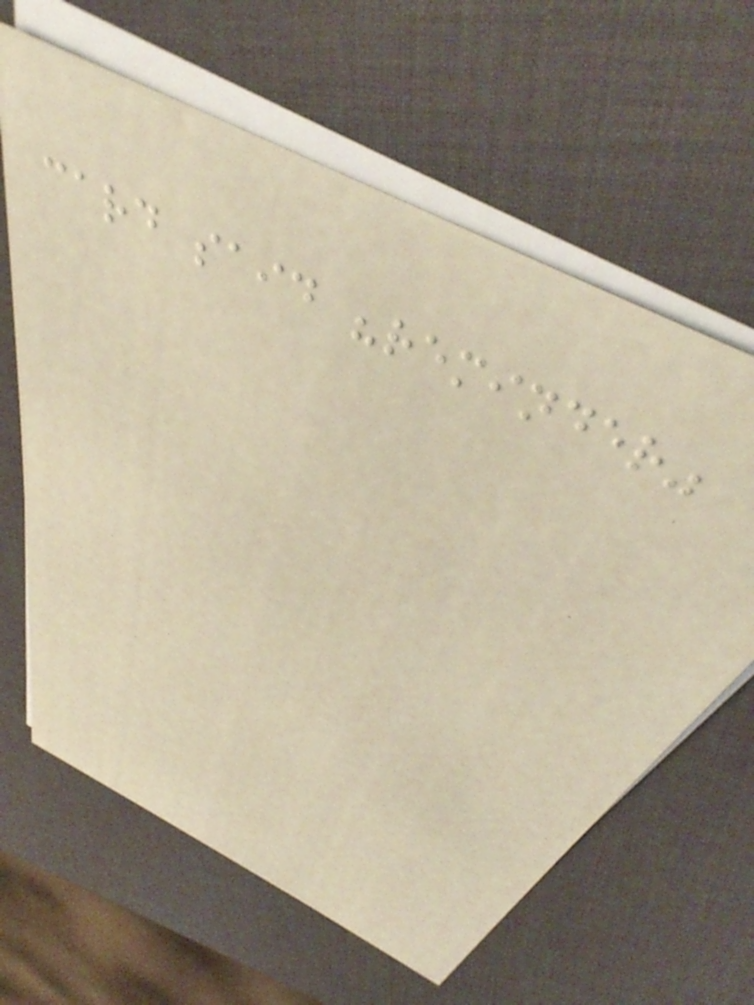card said "reminder"
